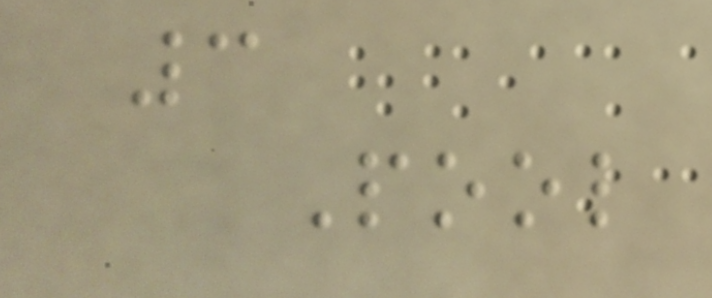3
Pool
